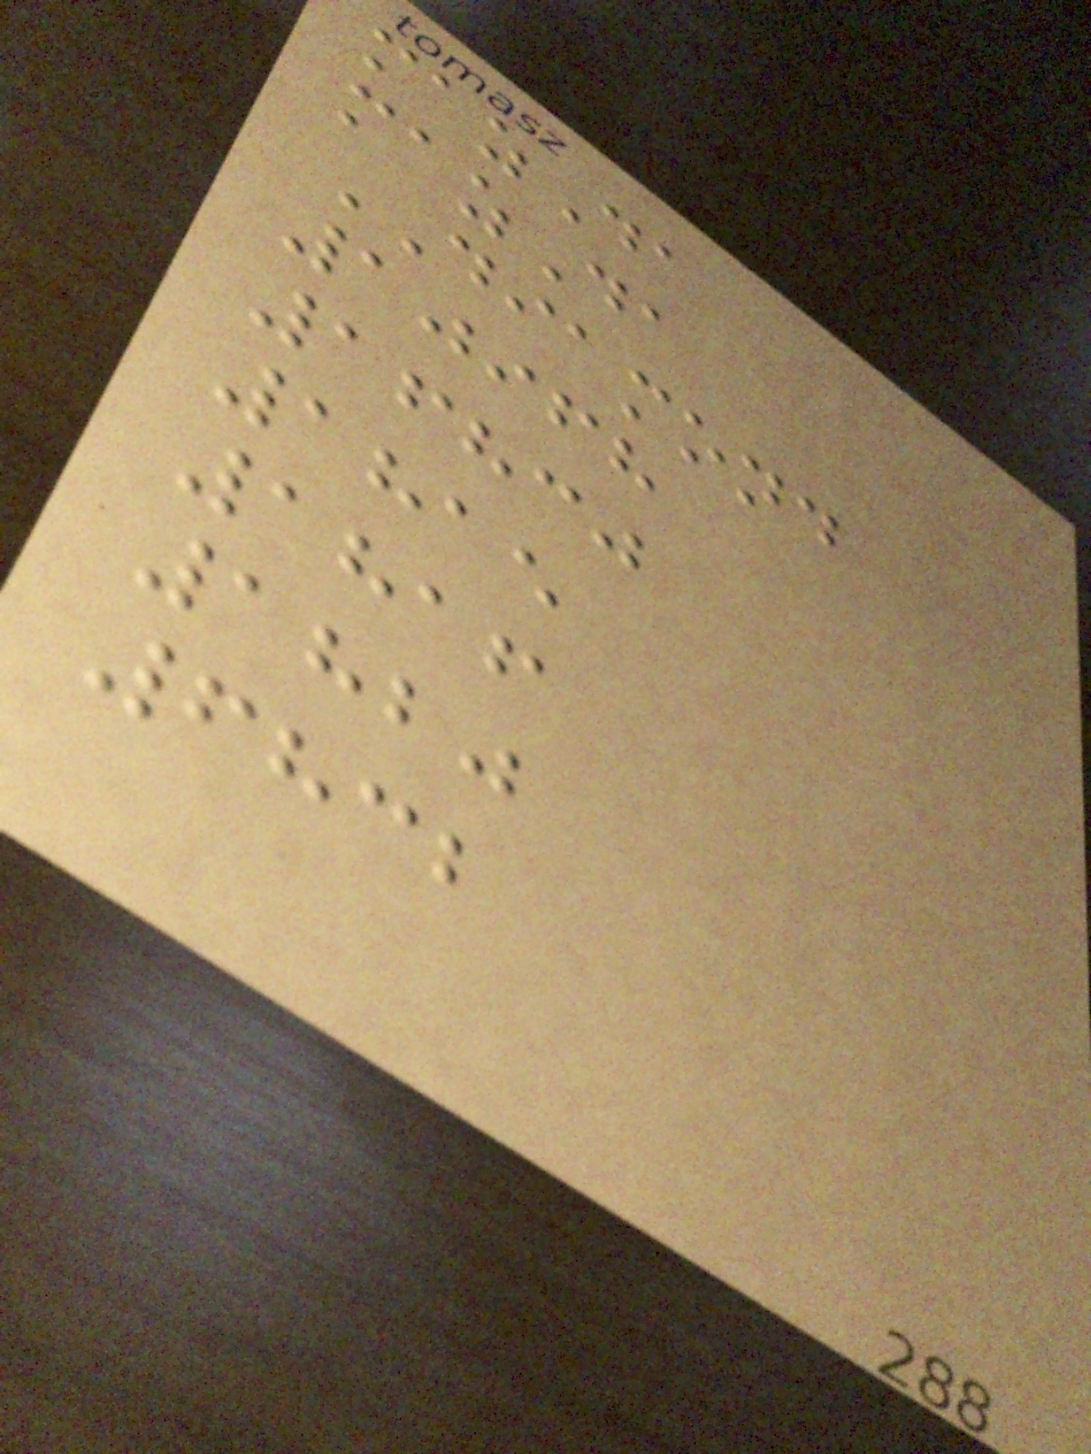mazDa
mazDa
DIAMOND
10968
16830
1815
1816
1820
6832
